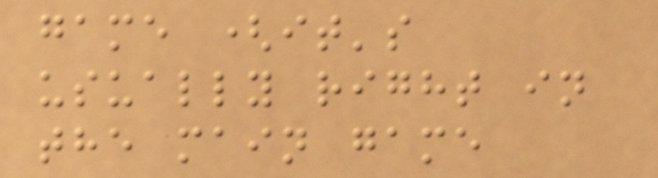game (it's
usually right in
the main game
